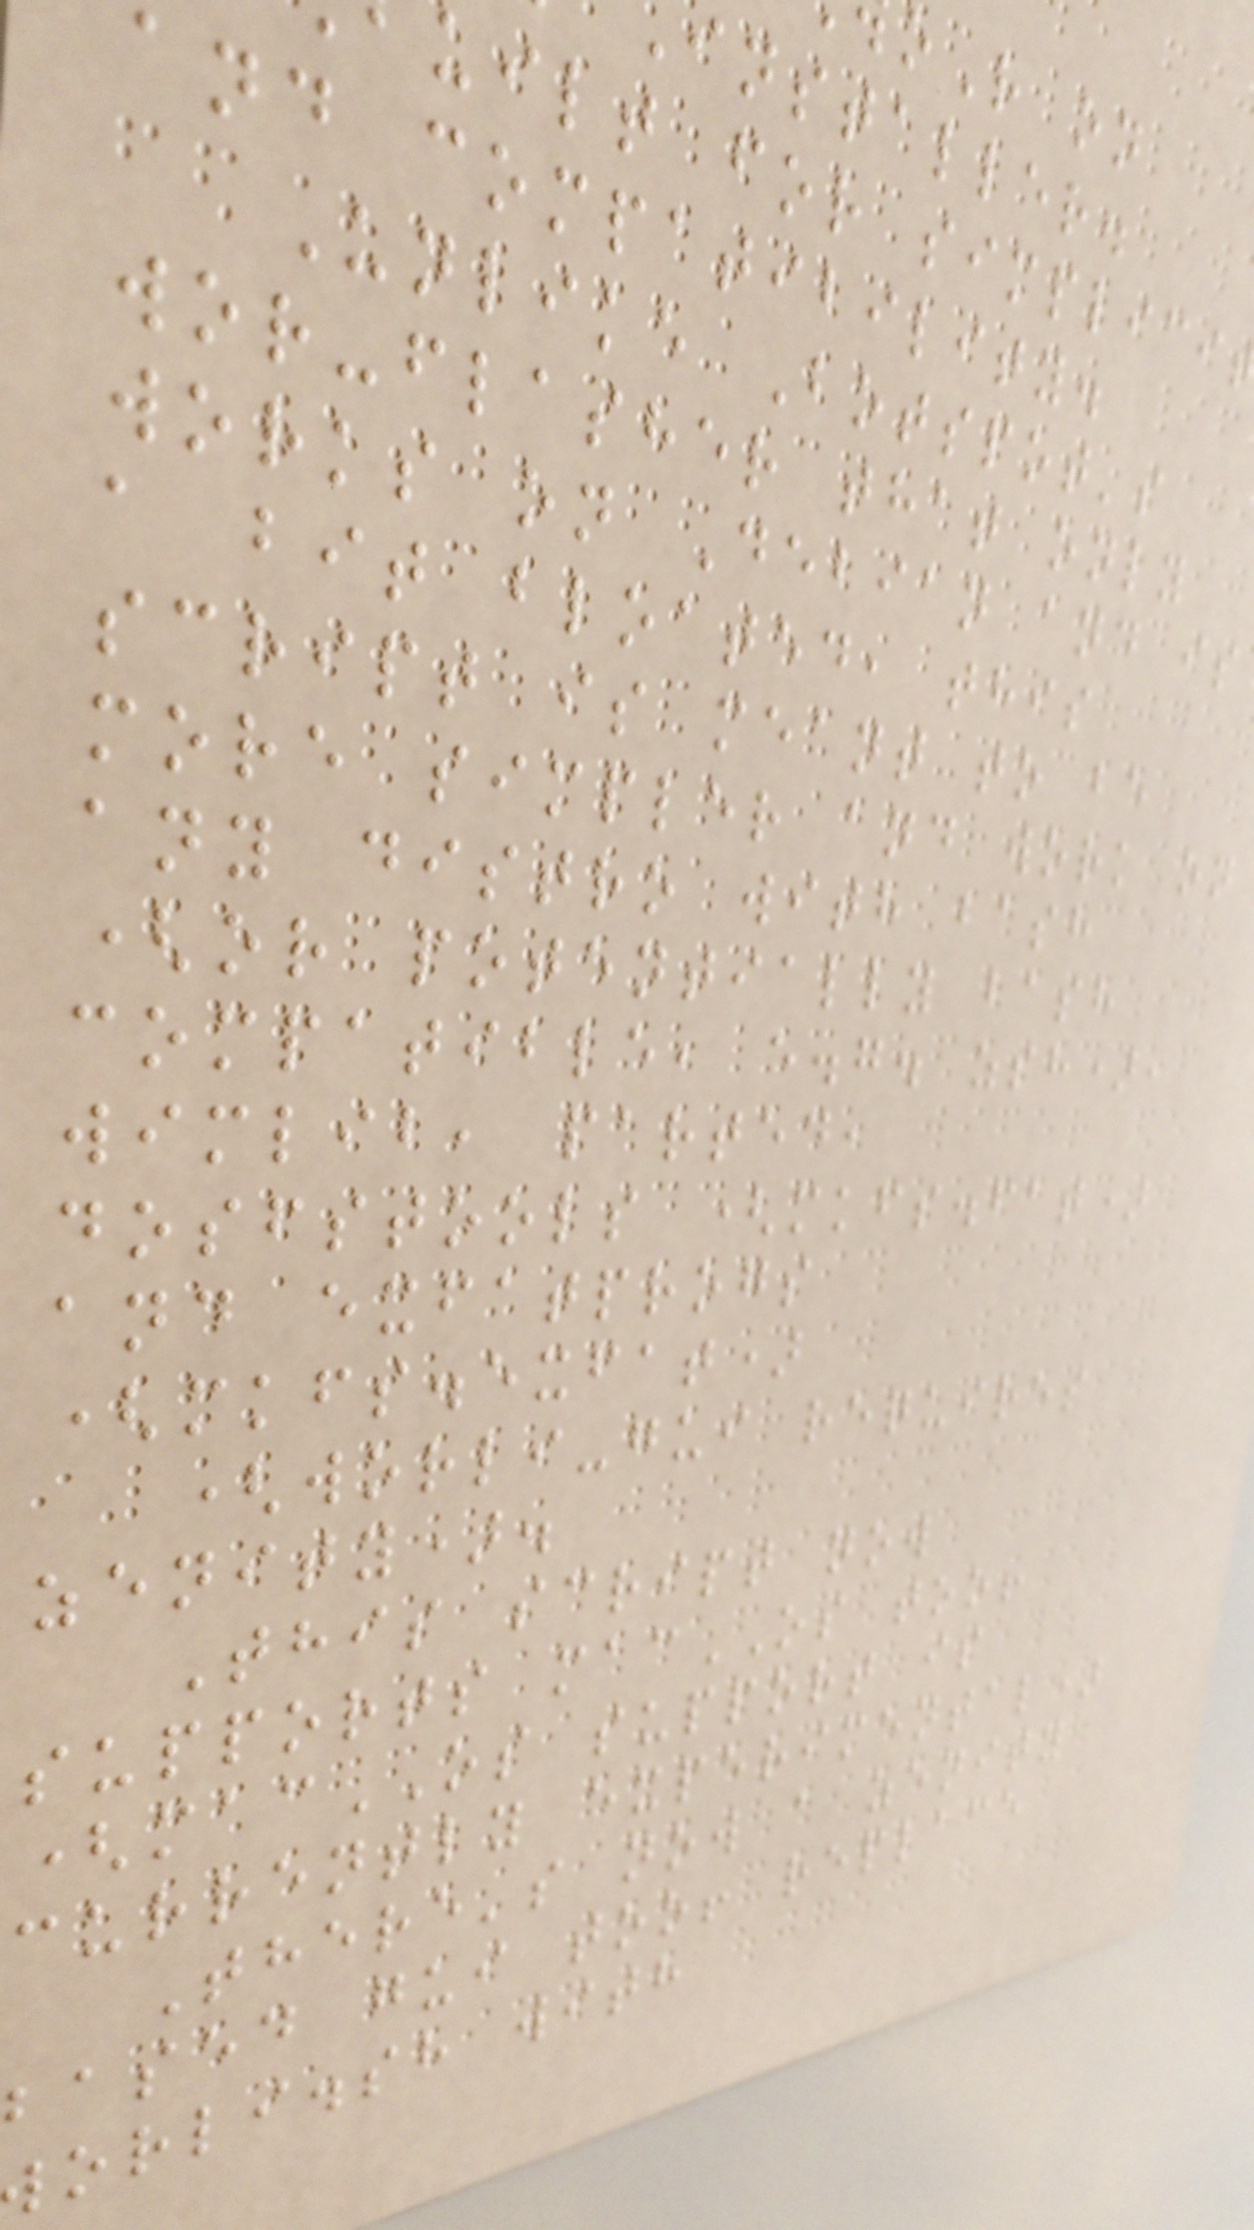oR on
installer.
uilt for simplici
and compatibility.
Unlike Botspot's
wor-flasher that only
works on Debian and is
a bit bloated, this
script is meant to be
more simpler and work on
any distro with bash
(or potentially bash
compatible, e.g. zsh),
wimlib, parted,
dosfstools (mkfs.fat)
and exfatprogs
(mkfs.exfat)
(worli-gui requires
zenity).
This script now
supports macOS too!
(macOS support is
currently experimental)
There's now a zenity
based gui too! replace
orli.sh with
